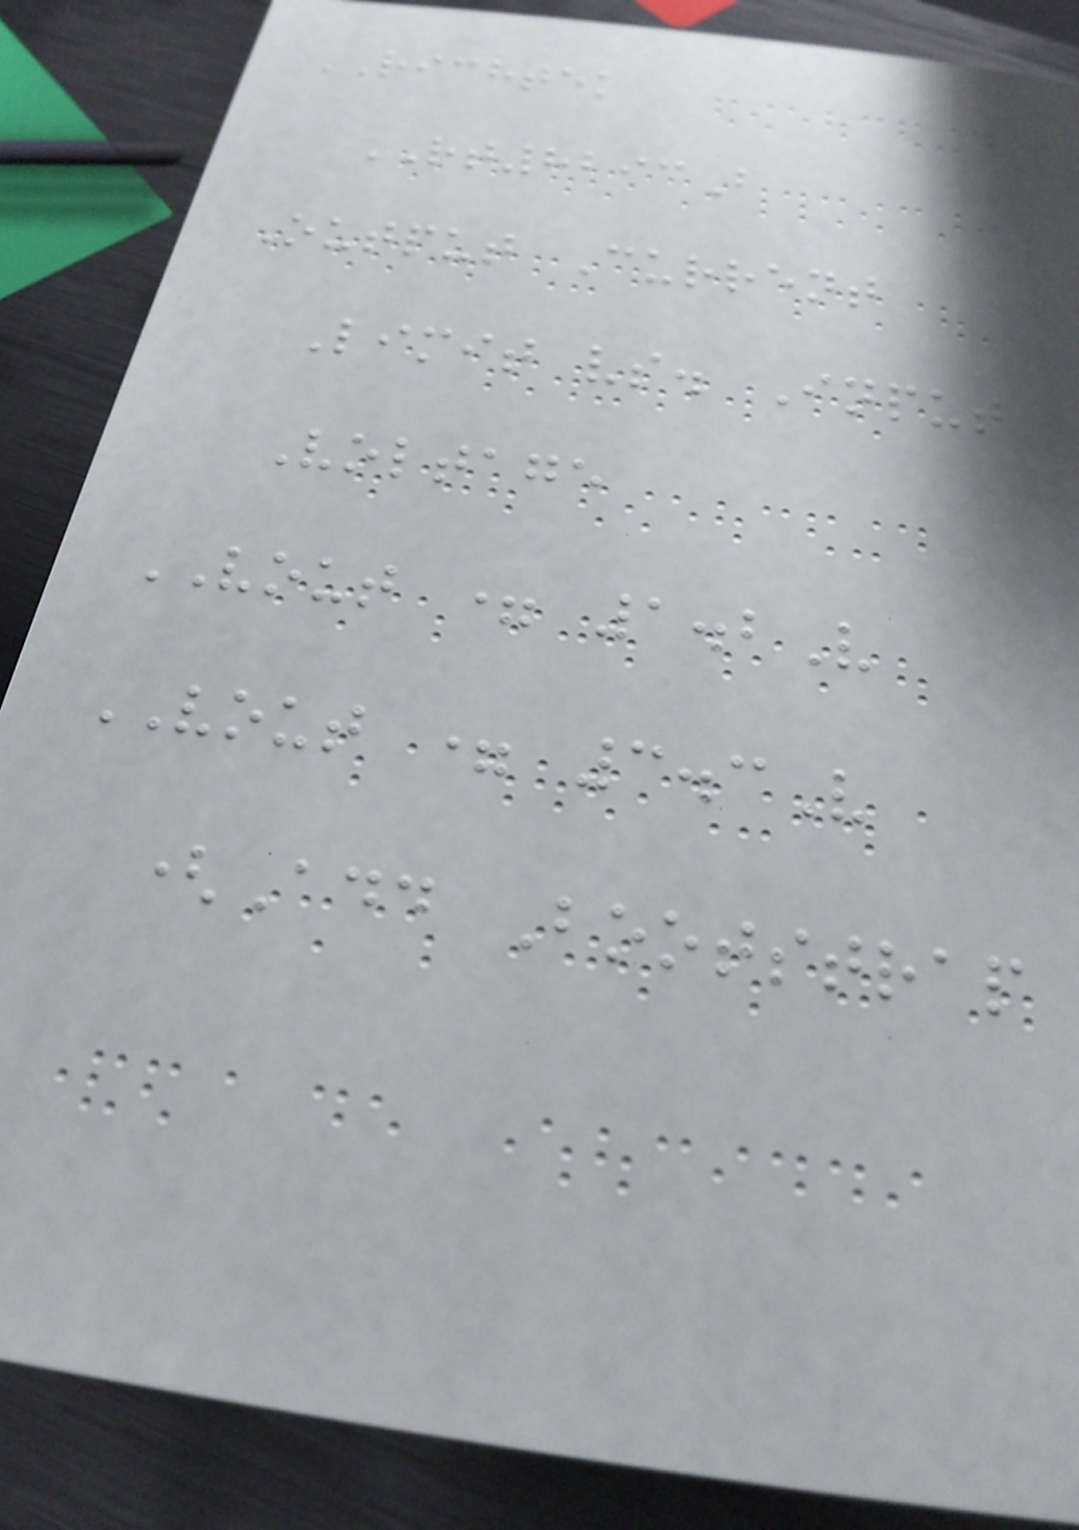RICHTEK
RT8293B
Output Current
Limit vs. Input
Voltage
VOUT = 1.2V
VOUT = 3.3V
(Add Bootstrap
